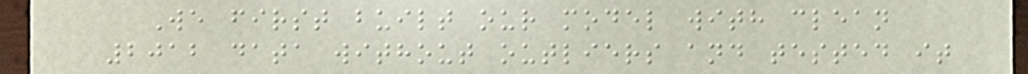We first built our model with clean
2012 data without outliers and tested it
